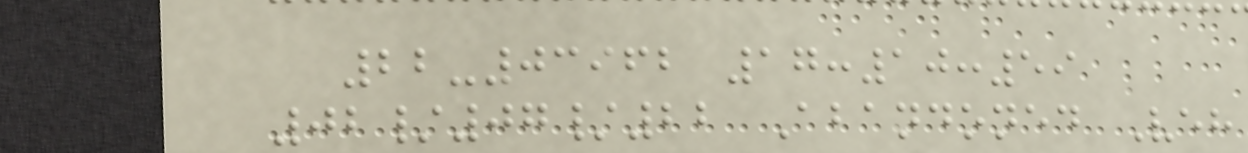22-03962 17:10:59
02/07/22 Abandoned Veh
